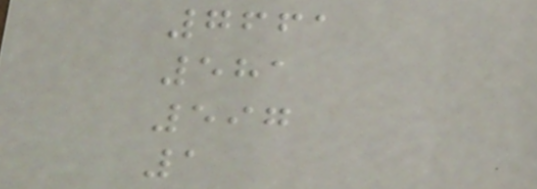7661
581
597
1
